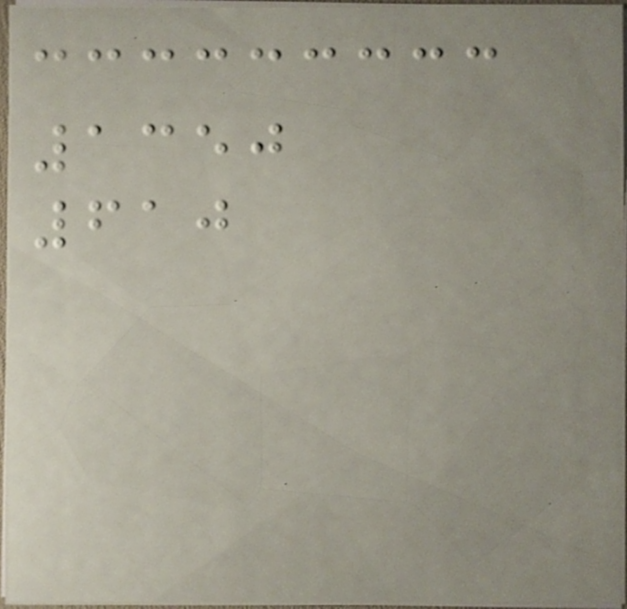1350
610
